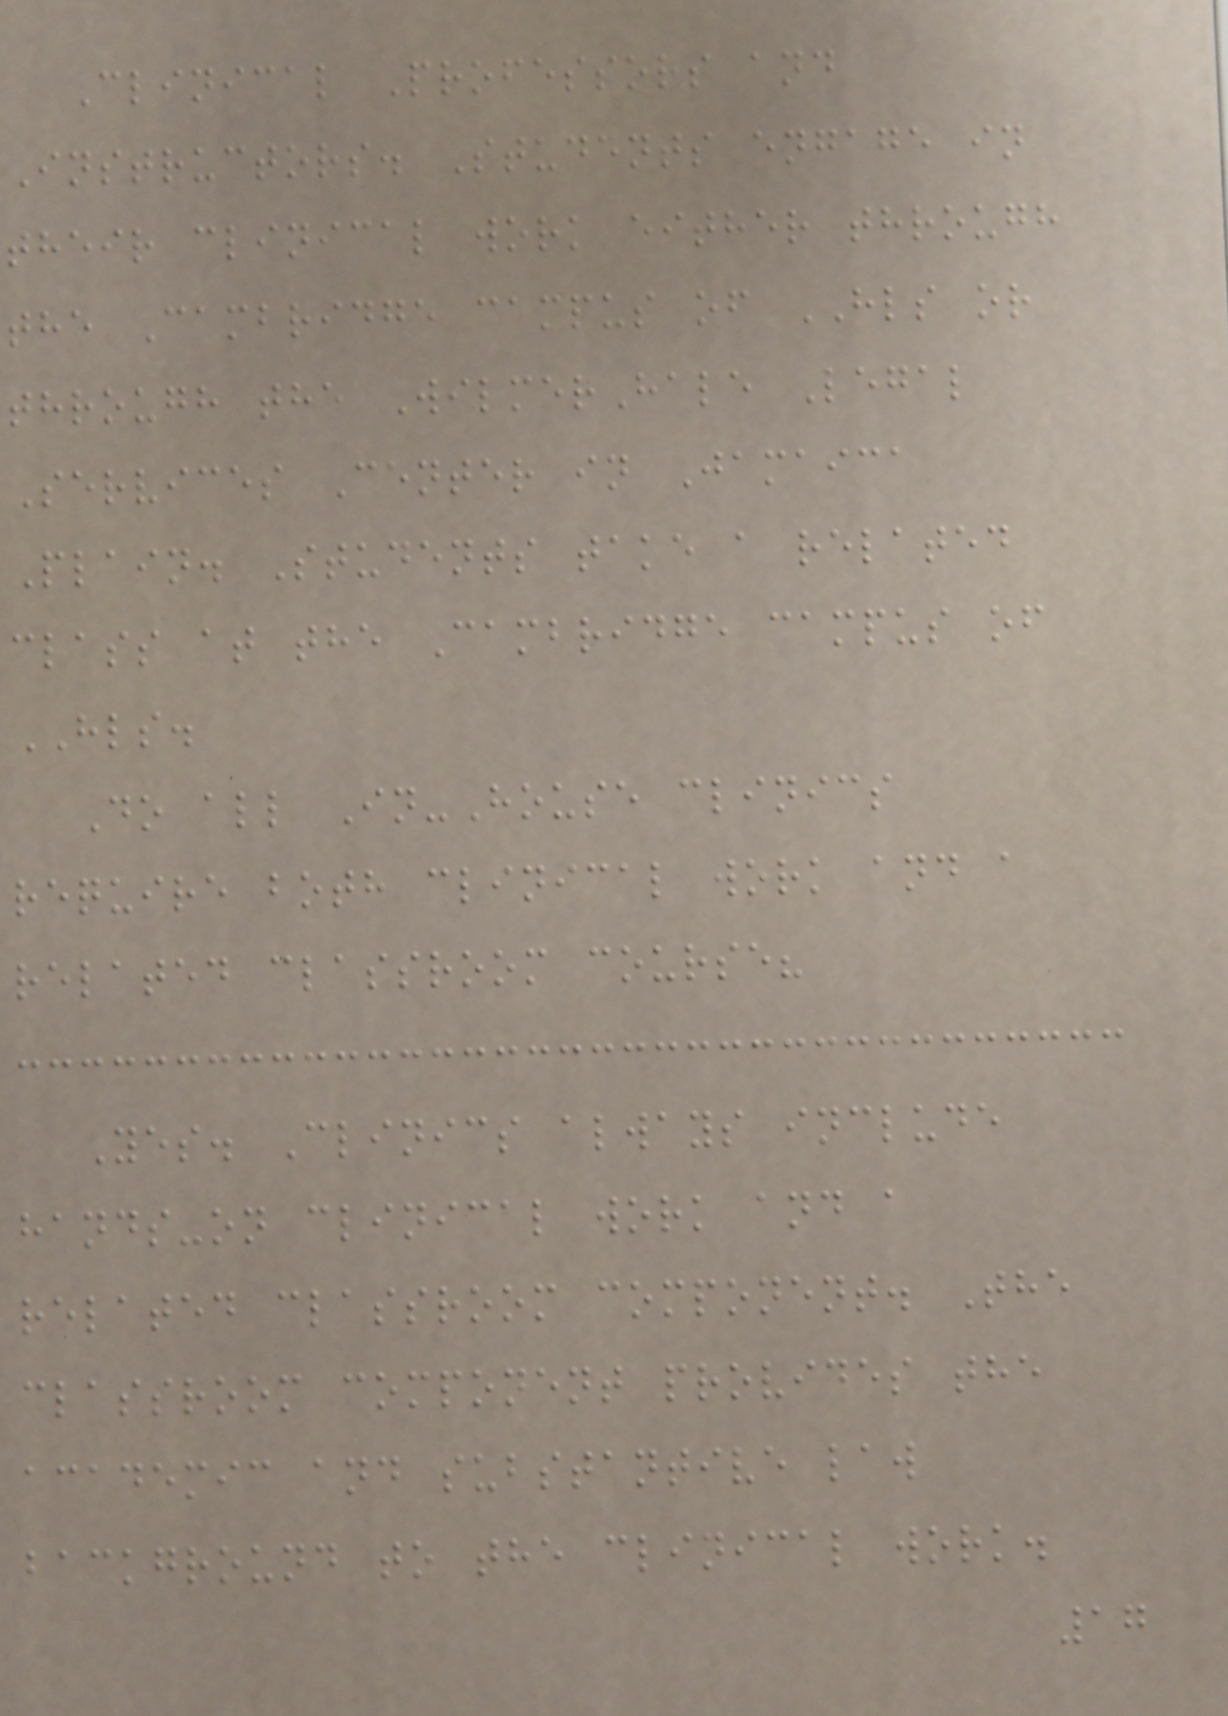Clinical Professors and
Instructors. Students engage in
their clinical work either through
the Cambridge campus of HLS or
through the WilmerHale Legal
Services Center in Jamaica
Plain. Students take a related
class at the Cambridge campus of
HLS.
Do all In-House clinics
require both clinical work and a
related classroom course?
Yes. Clinics always include
hands-on clinical work and a
related classroom component. The
classroom component provides the
academic and substantive law
background to the clinical work.
17
